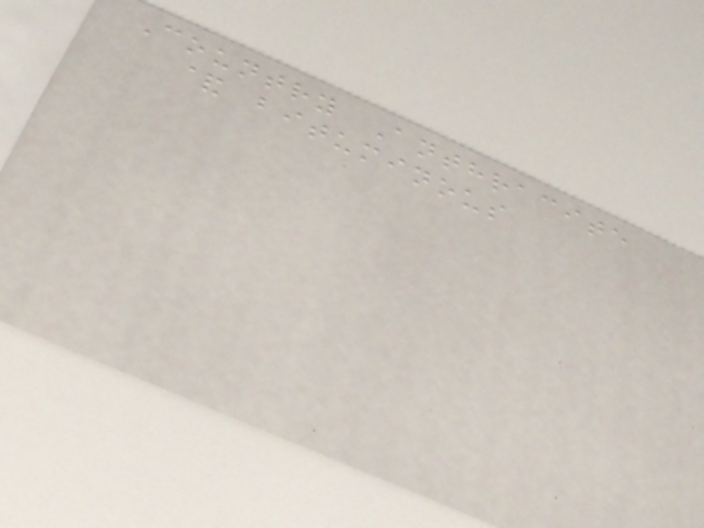Country Anthracite
& bituminous
